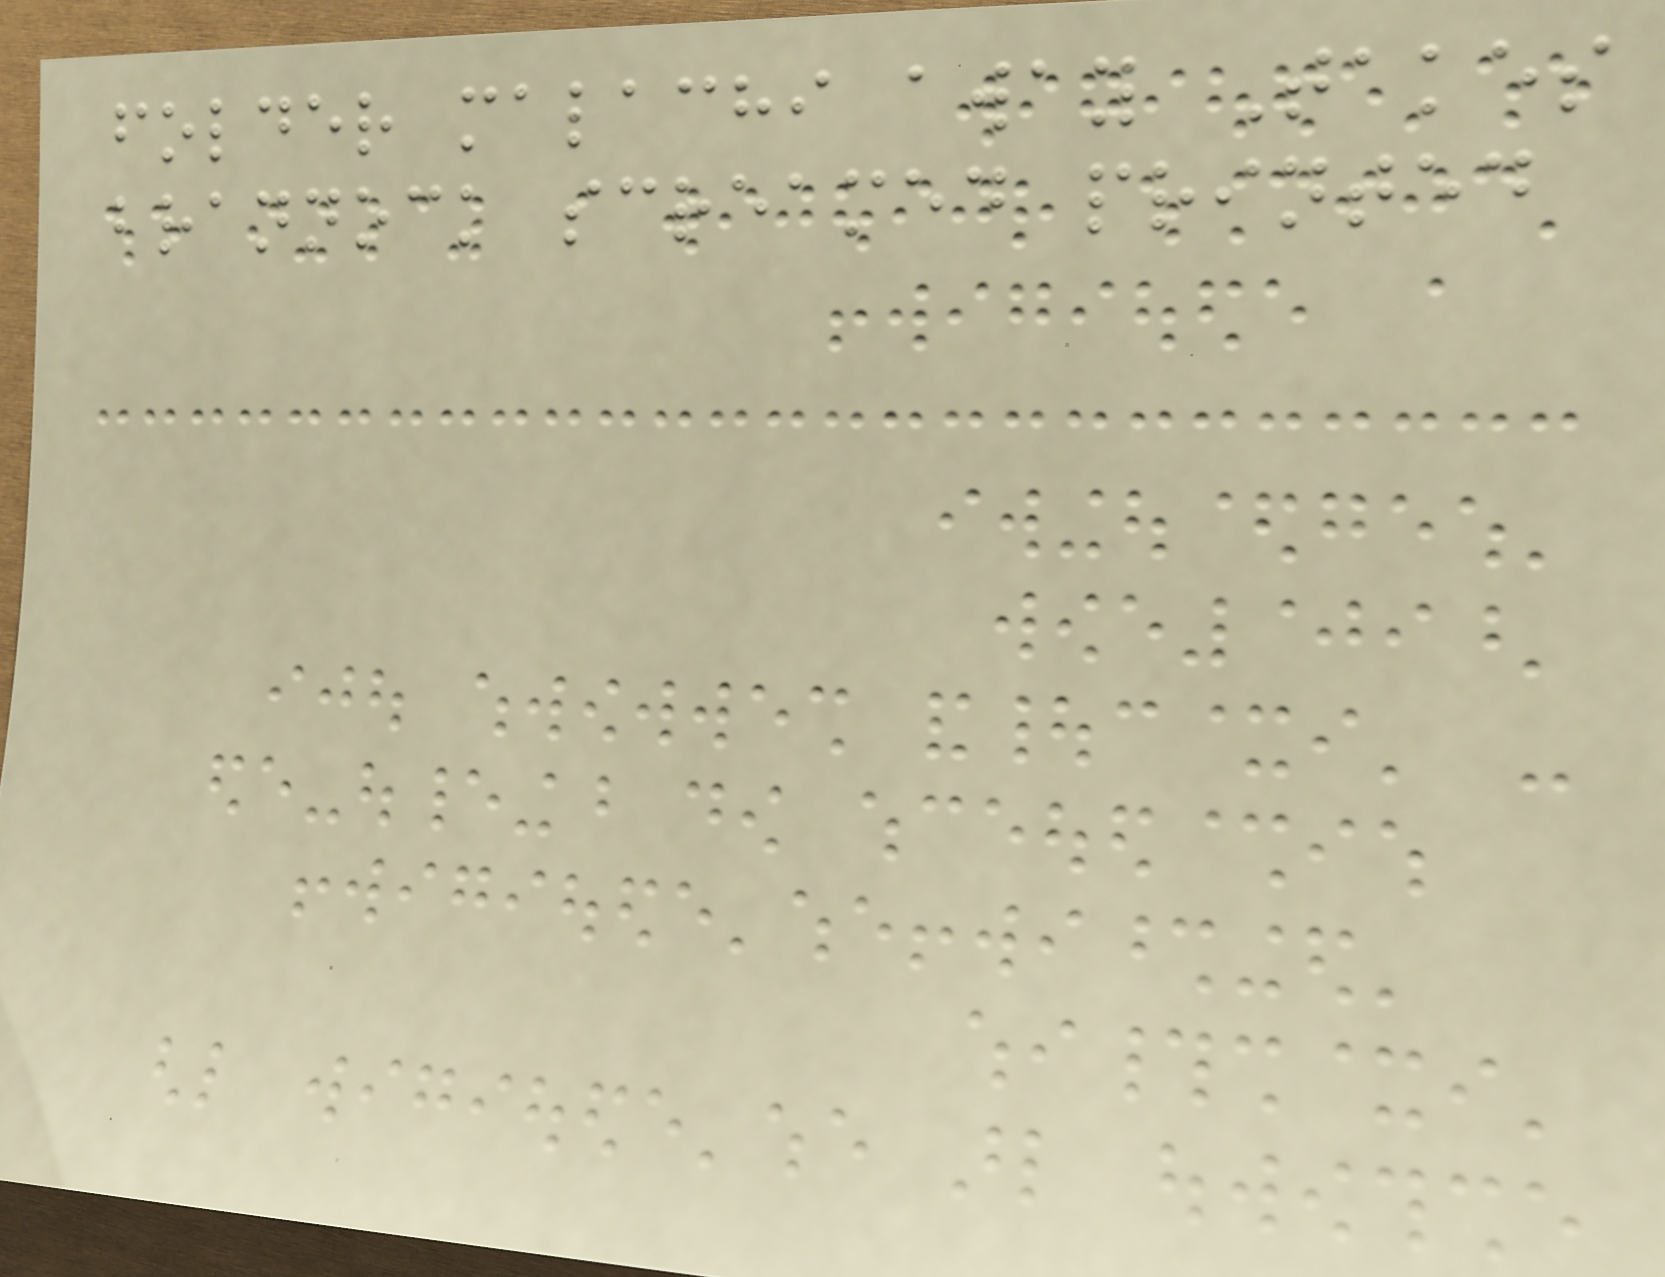folder malachi away Takes
brannock screamed printed
